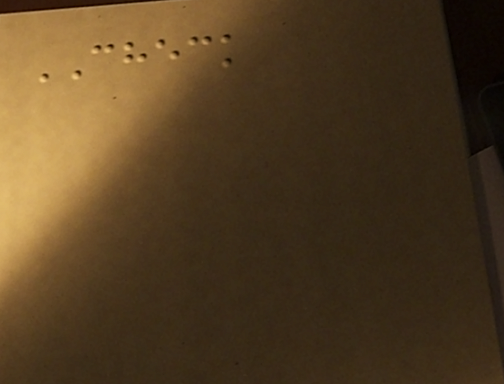CHECK
